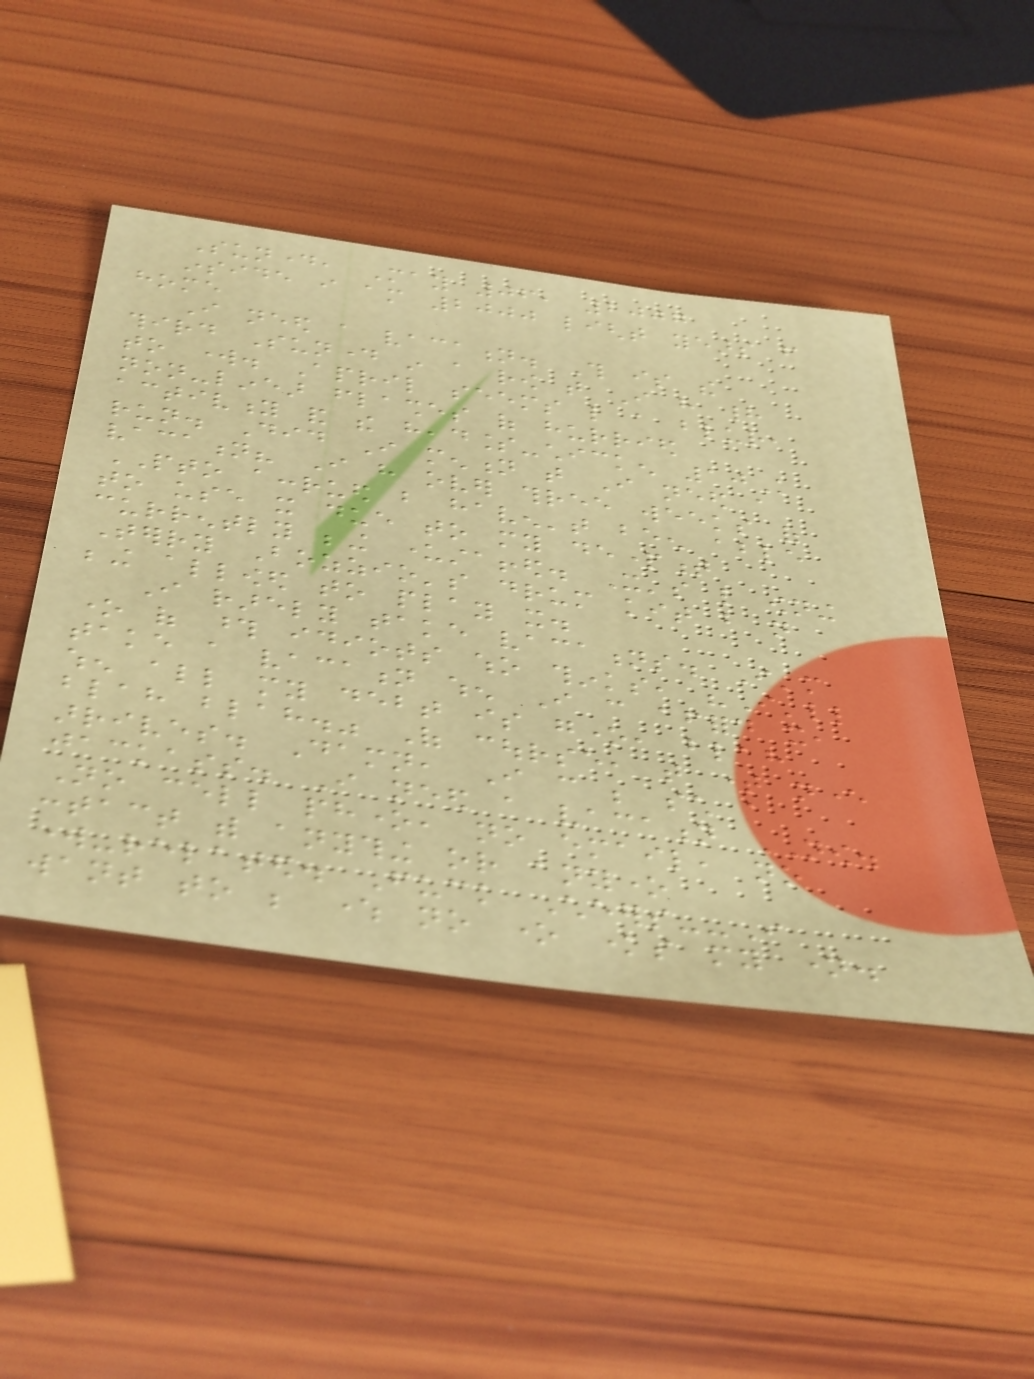Sunday, May 06, 2007
inside i am 2000 light years from
home
I need a vacation. This is the
third Sunday in a row that I have had
to work. April seems like a blur,
non-linear flashes of hurried
activity and the headless-chicken 10K
run. Did I mention that I need a
vacation? I have over three weeks of
PTO accrued but haven't been able
to use it due to my department
currently being understaffed. It's like owning
Terry Bozzio's drum kit but not
being allowed to play it.
I rarely take vacations. I'm
one of those idiots who thinks, "I'll
take a vacation when I can afford it,
when all my debt is gone, blah
blah blah." Of course, that time never
arrives. Damn, I can be such a
jackass. I need a vacation NOW.
No cell phone, no email, no
contact with anything or anyone
work-related. Fuck Cheers--I
want to be where no one knows my name.
